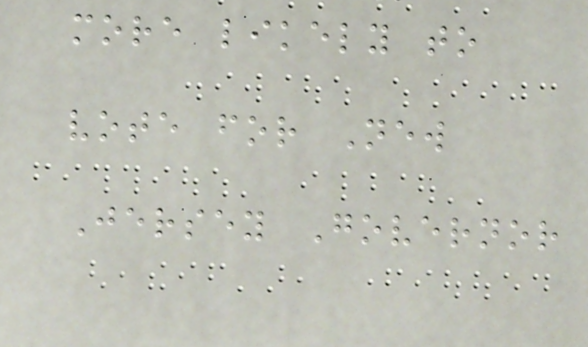more likely to
vote for New
Jersey Governor
